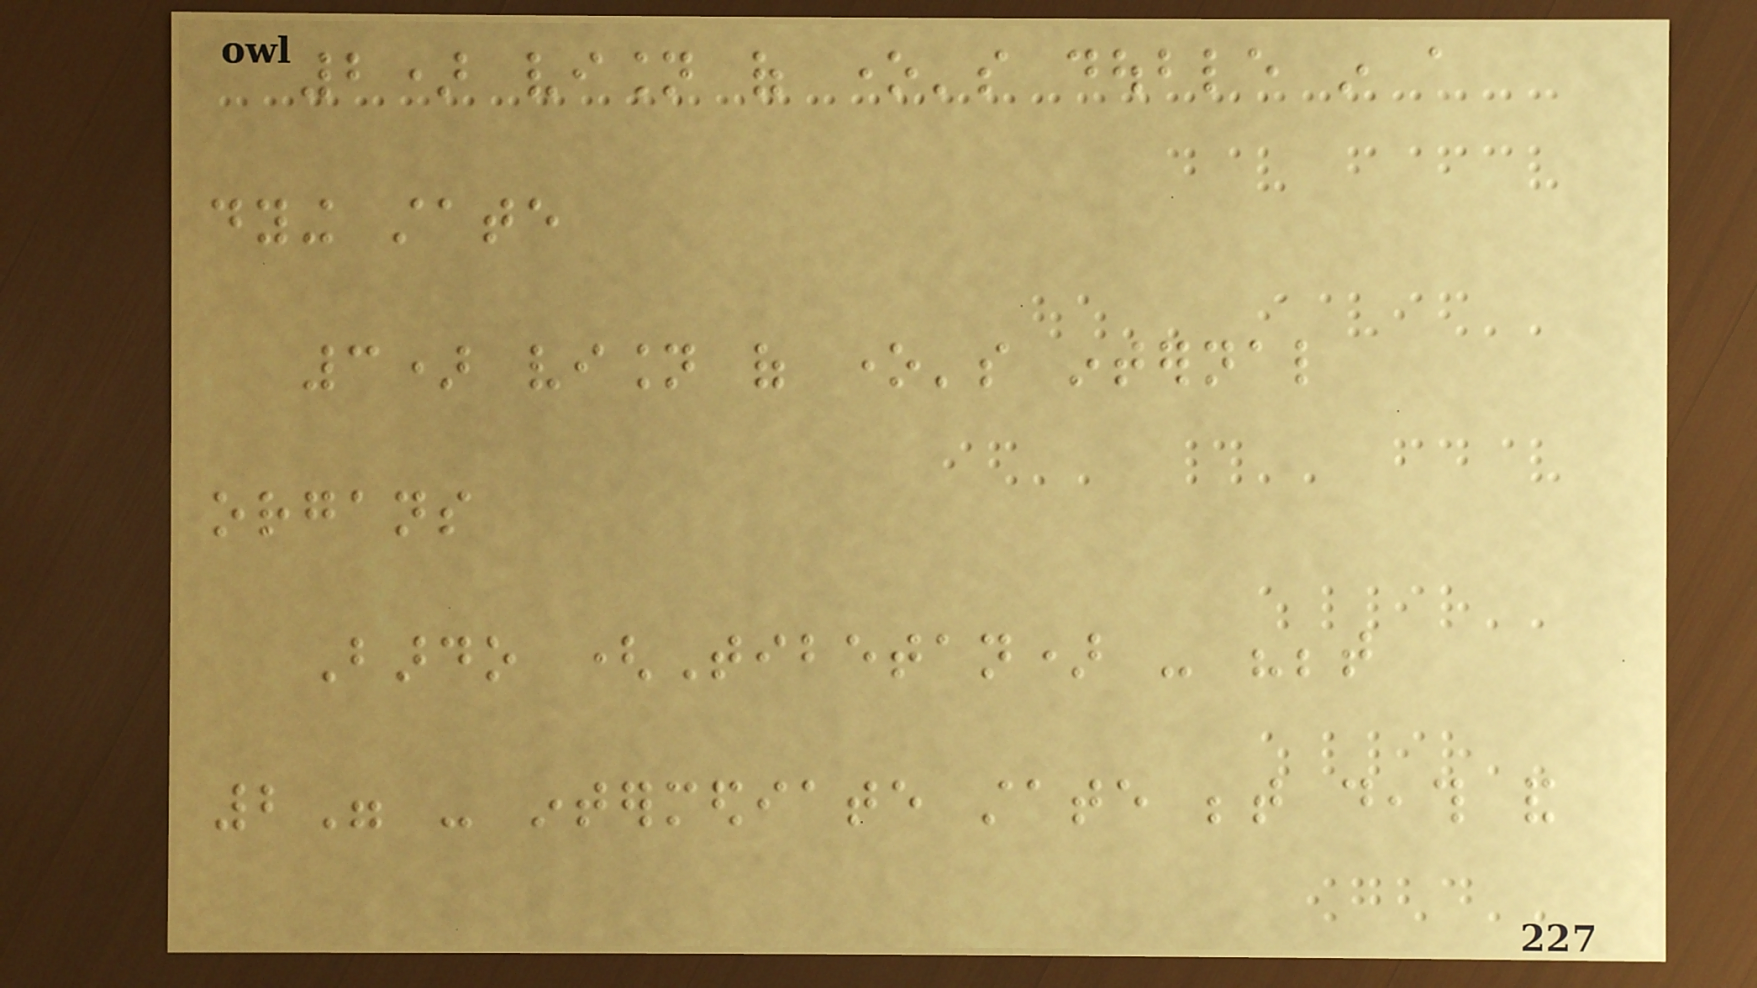2) vision of one's double in a
dying state
3) vision of one's internal
organs
Bardo (Tibetan) - "between
2" - intermediate state between death and
